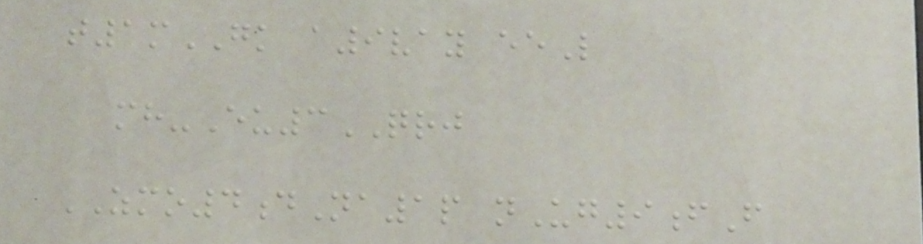t1mGK a9vay eeL
mh-Eu3QRJ
ZMO4dNa1p nUg9fF
